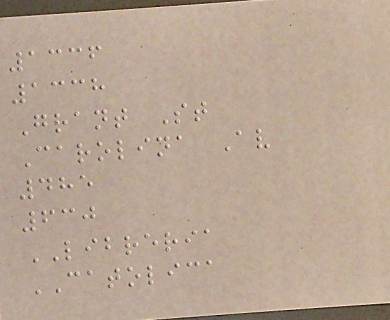1336
1338
Grant St
Carolina Av
485
630
LIBRERIA
CATOLICA
